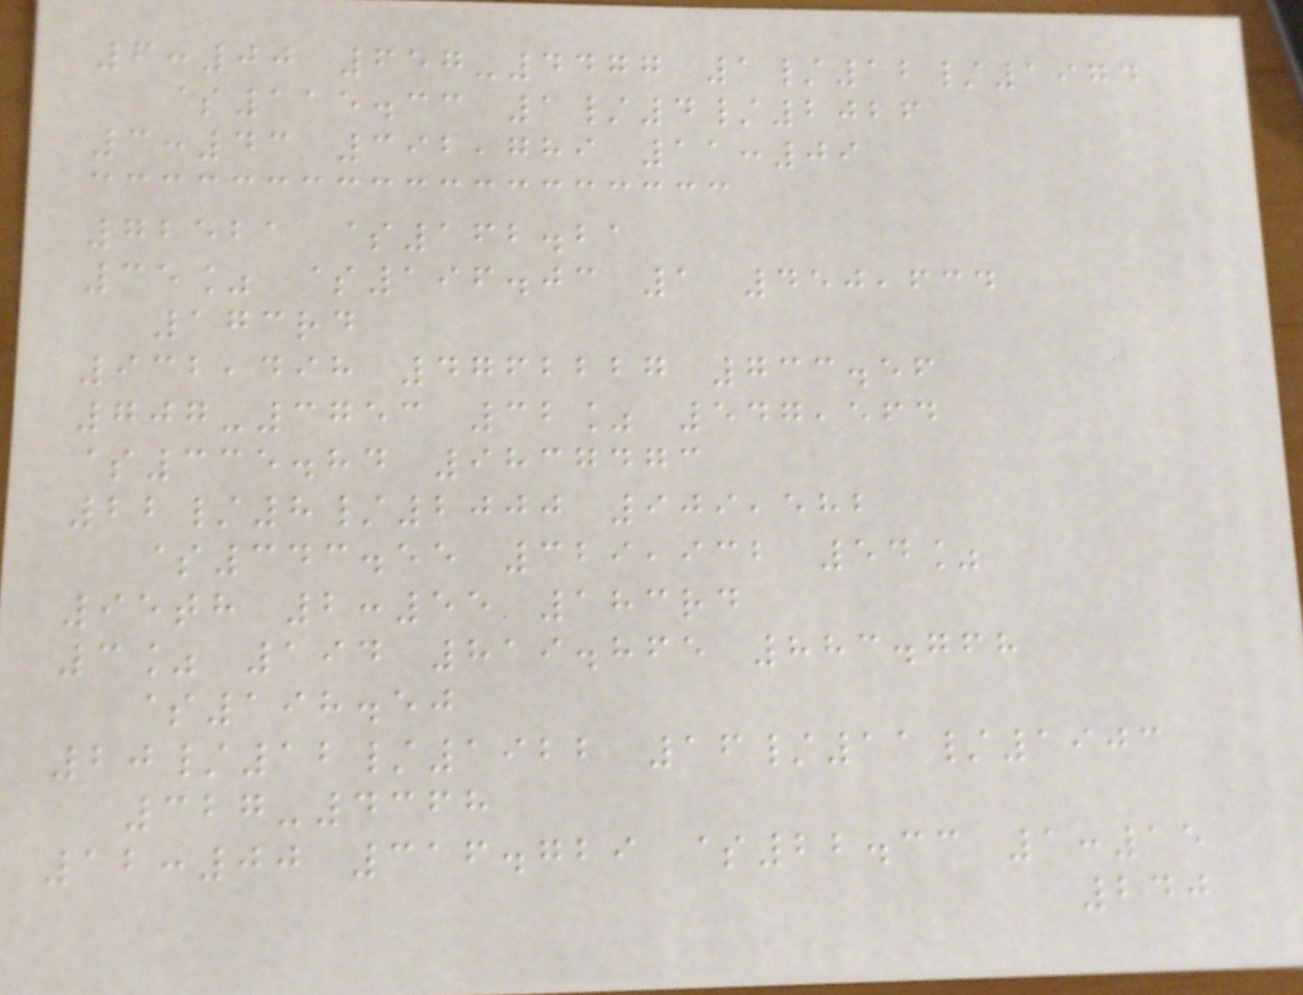6:00 657-4477 1/12/1974
$115.33 1/4/2026
3:43 392,789 11:09
72521 $162.21
35% $196.03 1 450,634
173rd
932,498 4762227 733.56
707-3753 32% 547,564
$335.84 9837473
22/8/2000 909,582
$343.55 329,932 54%
95th 2:55 183rd
3% 194 819.865 883.768
$198.50
20/12/1922 16/11/1903
327-4368
12:00 316.729 $22.33 1:15
240
